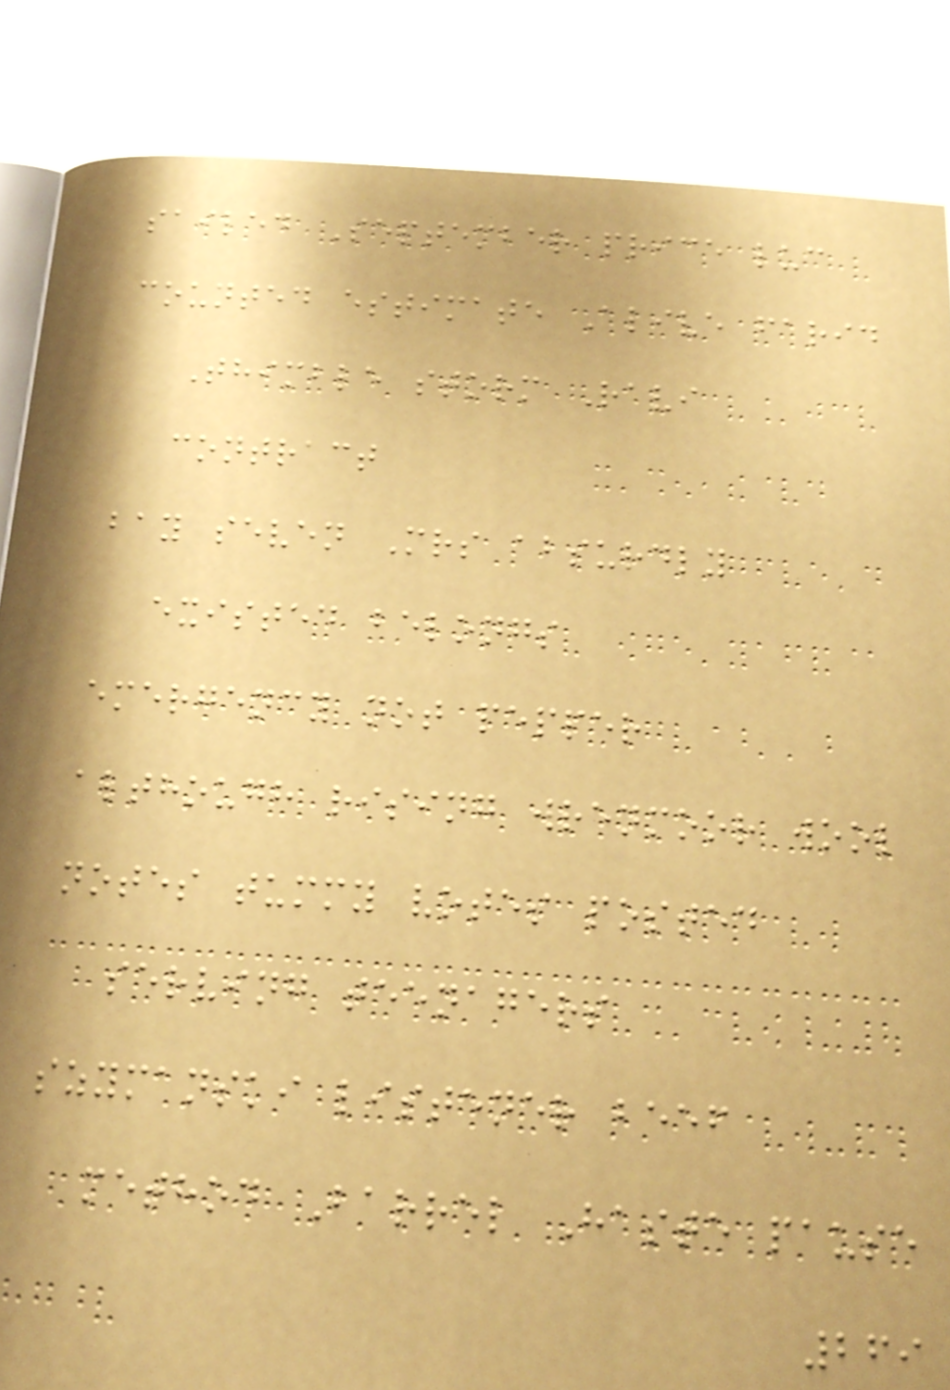sailed September price luc
counted estimate Alive farid
Thimble storm Ravi
contract
bay seven Mrs absurdly
existed belongs
emergency not pepper
although rising wrenmoor wool
notes tummy votes posted
serving teenagers
szymanski listener beef
method Barrel Haste pause
269
